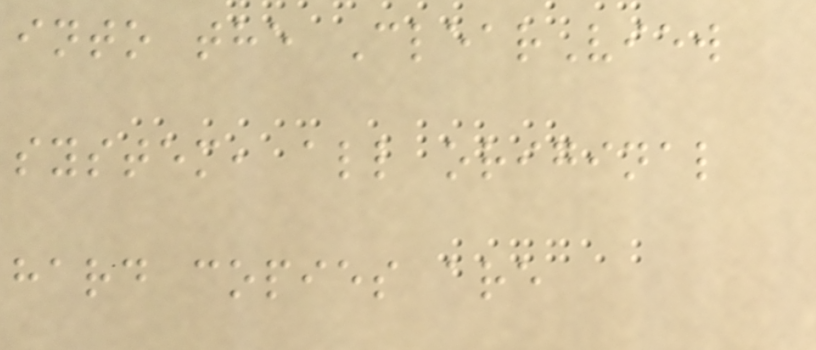into the ClearView
system, all original
hard copies are
